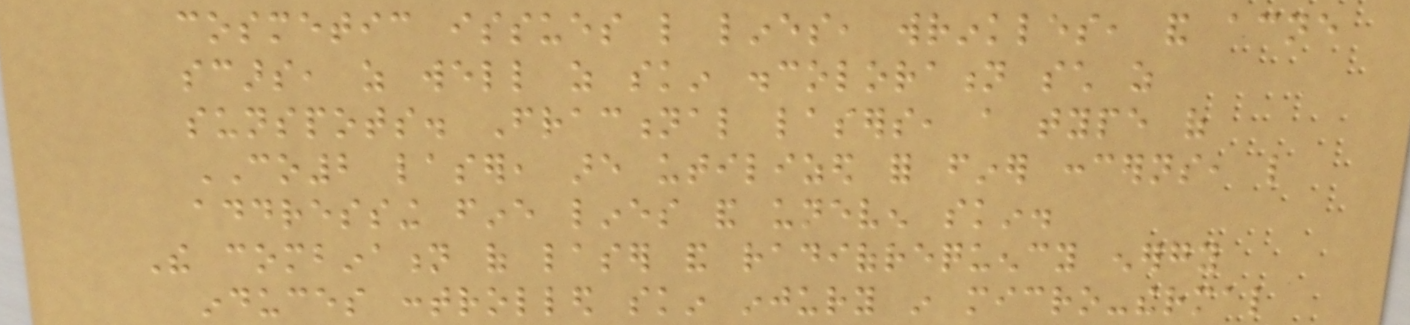cosmetic issues like lines, wrinkles, and acne
scars, as well as skin discoloration such as
sunspots. Fractional lasers, a type of
CO2 laser, are utilized for finer concerns, like
addressing fine lines and uneven skin.
The combination of laser and radiofrequency energy
induces controlled skin injury in micro-thermal
